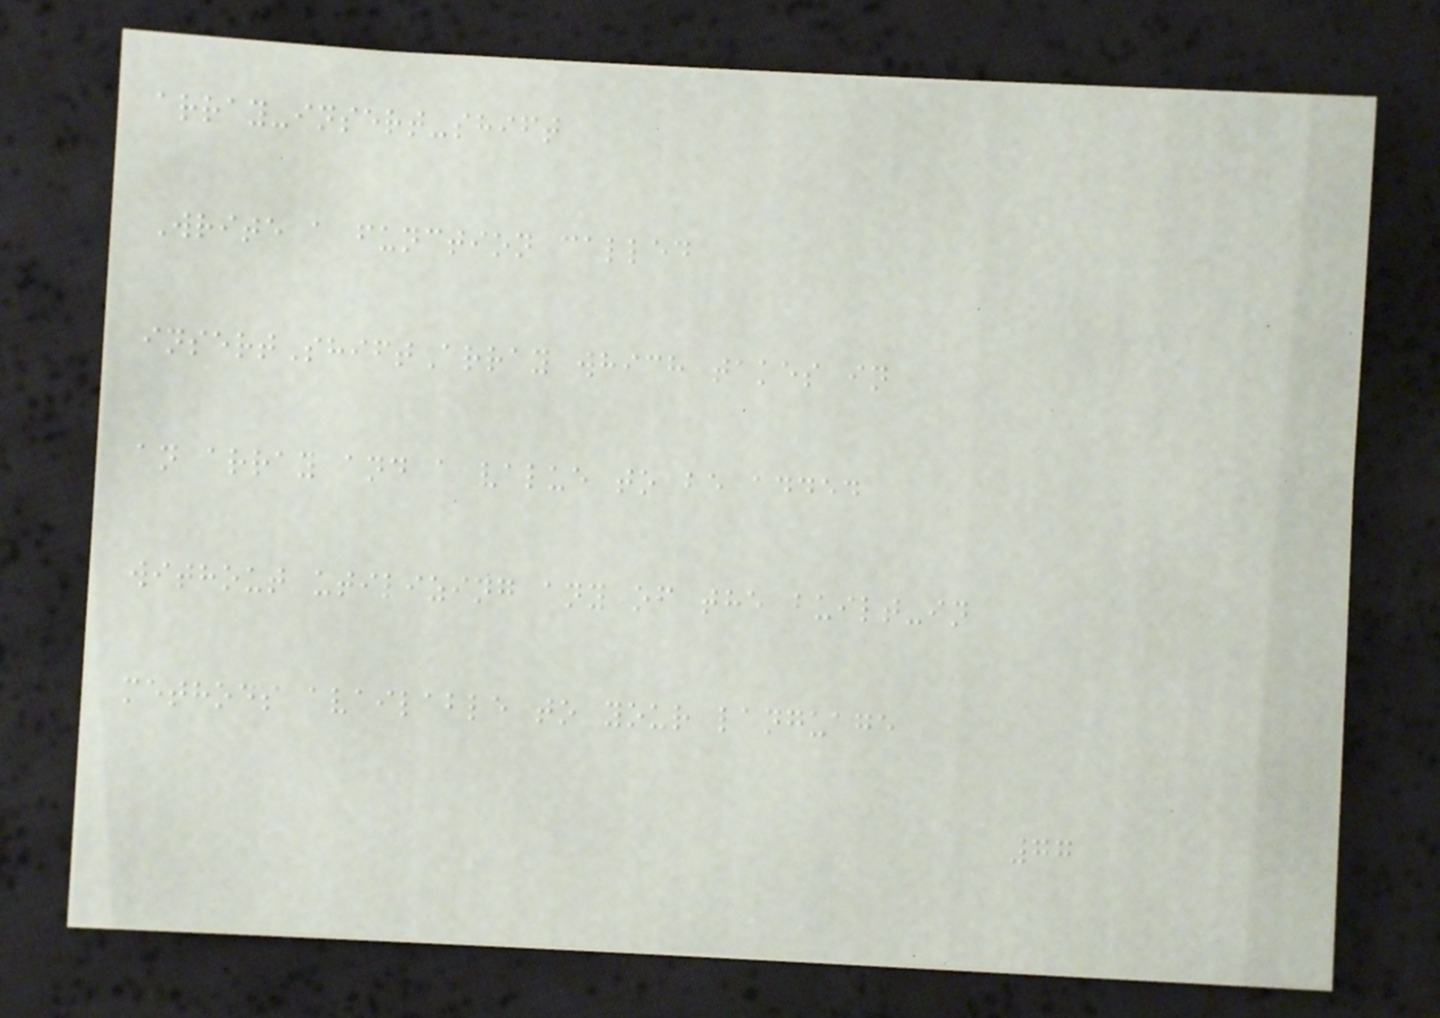array-insert-shift
Write a function called
insertShiftArray which takes in
an array and a value to be added
without utilizing any of the built-in
methods available to your language
77
